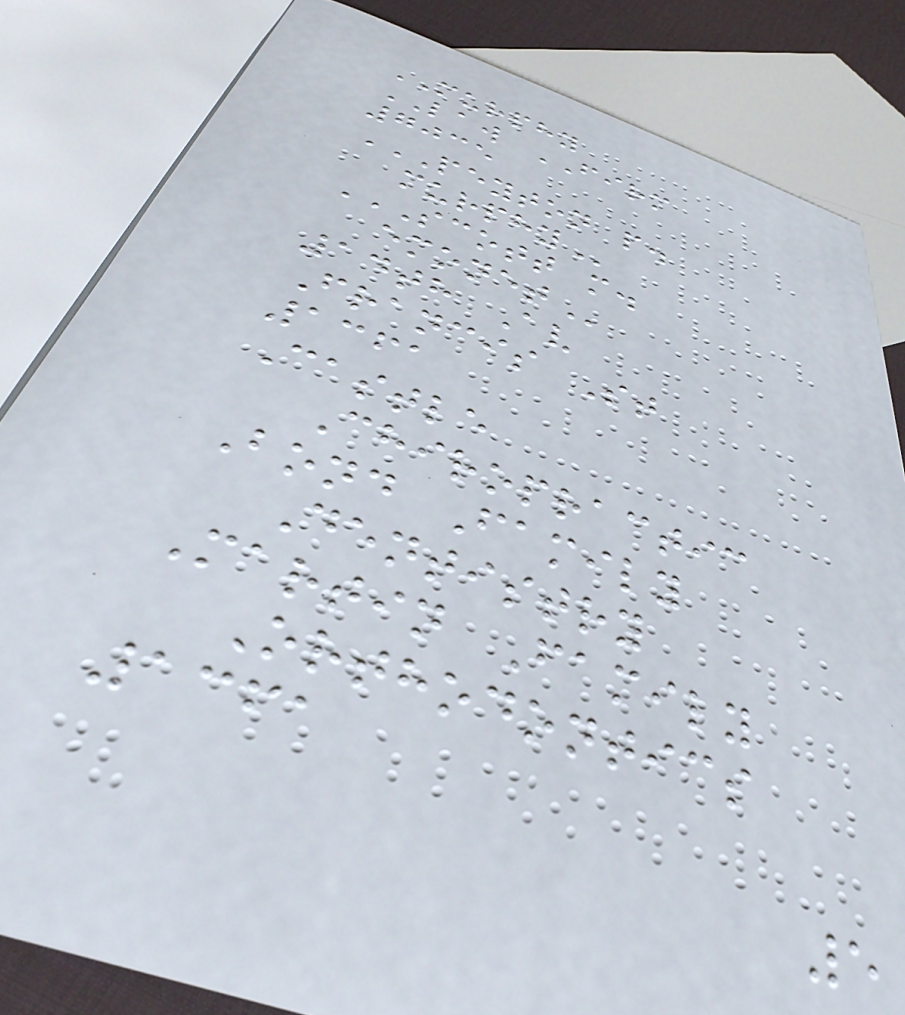MURPHY
LAW FIRM
7035
PEYTON P.
MURPHY
SCOTT M.
EMONET
14th Av
Francis St
1361
Castle
Chiropractic
Bond Family
Dentistry
Martin Family
Orthodontics
1361
5
